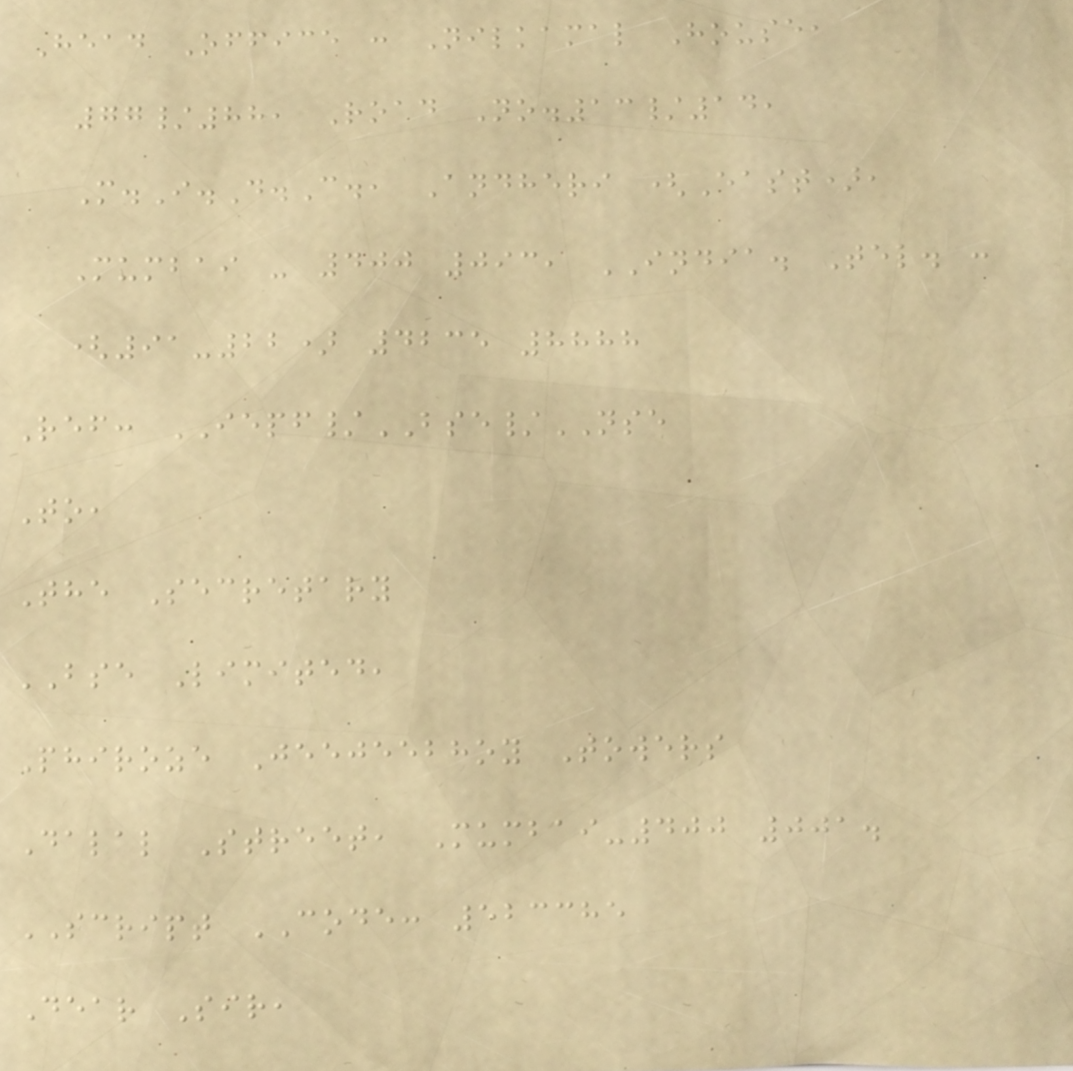Head Office : Nilkamal House,
77/88, Road No.13/14,
M.I.D.C., Andheri (East),
Mumbai - 400 093, INDIA. Tel. :
(91-22) 4235 8888
Ref: IEPF/BSE/NSE
To,
The Secretary
BSE Limited,
Phiroze Jeejeebhoy Towers
Dalal Street, Mumbai-400 001.
SCRIPT CODE: 523385
Dear Sir,
